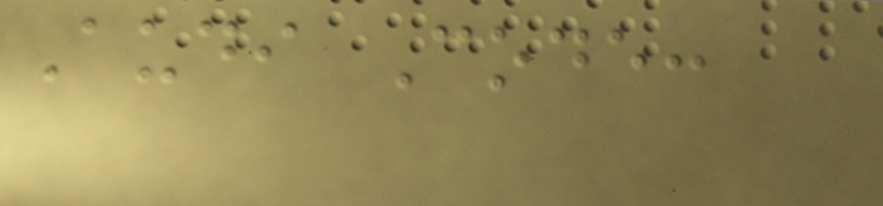Audi Code:
